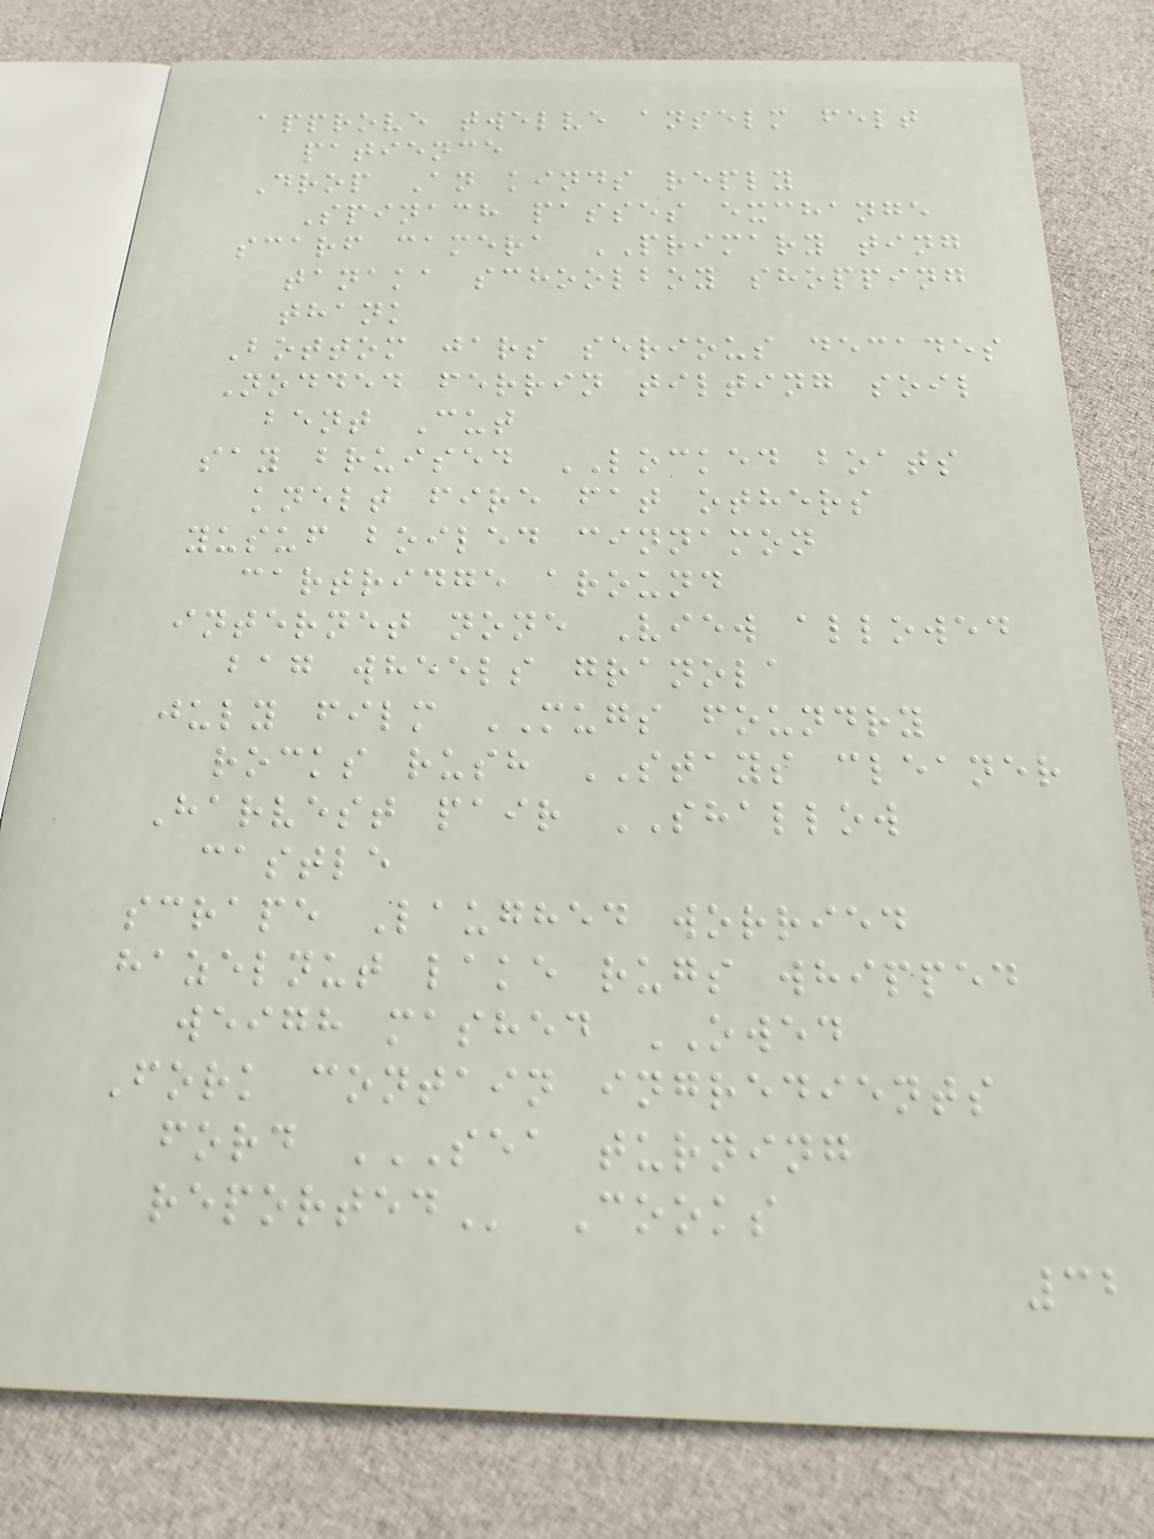approve twelve anselm felt
patience
Drop An kinds reply
Spinach passes exchange
scarf camera PRIMARY ting
tanaka schoolboy shopping
thank
Bottom jars serious decades
Nodded ferrin tilting soil
bent Cut
say bruised LOCKED boats
knelt fire fat others
yusuf boiled cinnamon
cartridge around
internet none View allowed
bag wheels granola
july film MUGS foundry
rocks rush STAYS cleaner
Harvest pair SHALLOW
castle
scrape Laughed worried
hazelnut lake rugs whipped
weigh mashed OWED
Fork contain ingredients
ford SEA TURNING
REPORTED Cooks
32
